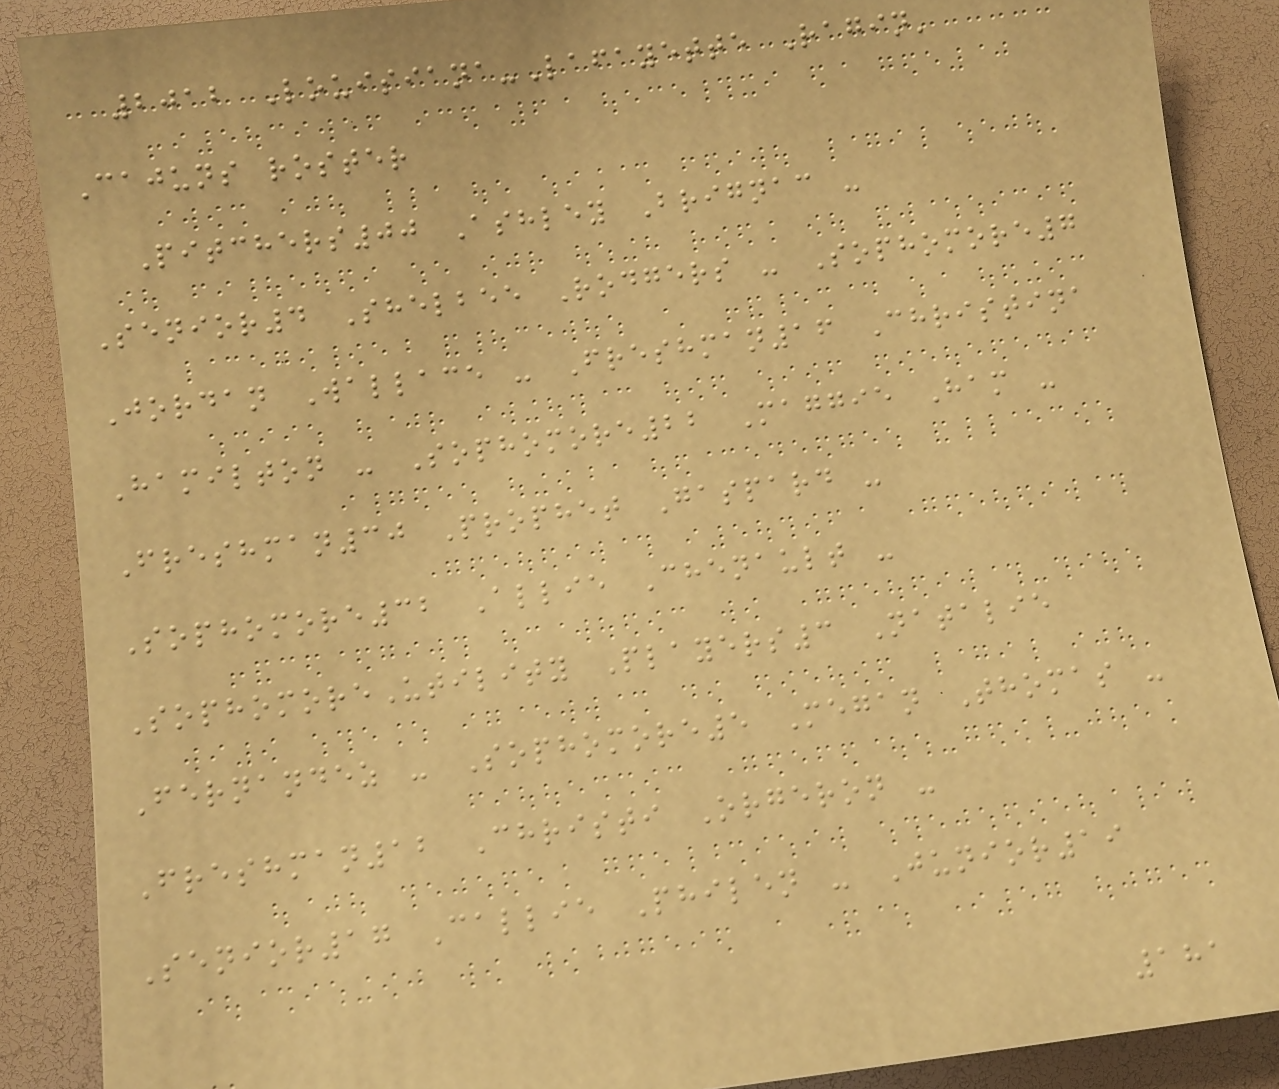2012 Louisiana-Lafayette Ragin'
Cajuns roster
Pitchers00 Ashley Brignac -
Senior4 Shelbee Rodgers - Sophomore7
Jordan Wallace - Freshman16 Christina
Hamilton - Sophomore22 Maggie Ham -
Freshman30 Prophet Gaspard -
Sophomore32 Allie Chenault -
SophomoreUtility Players3 Natalie
Fernandez - Sophomore5 Megan Thomas -
Freshman12 Christi Orgeron -
Senior17 Callie Philen - Junior19
181
